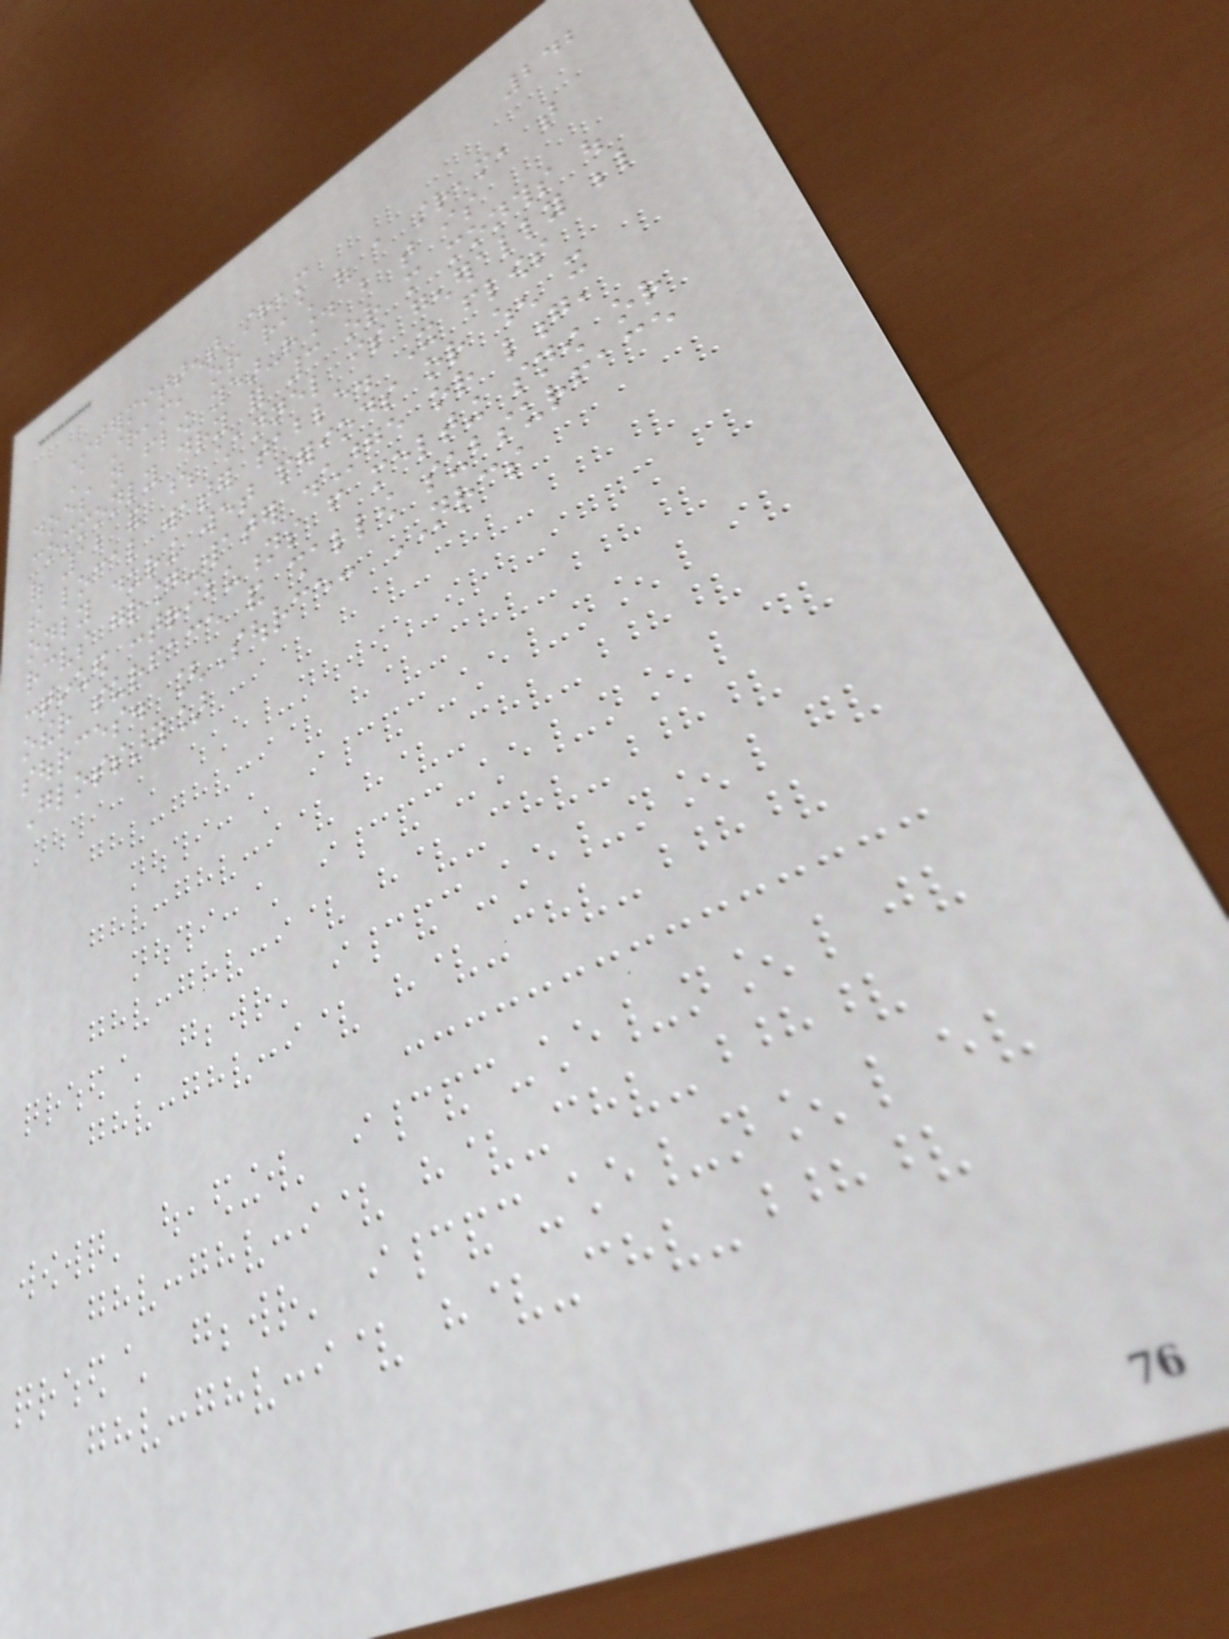242
Intermittent stream
A stream, or reach of a stream, that
does not flow year-round but that is
commonly dry for 3 or more months out
of 12 and whose channel is generally below
the local water table. It flows
only during wet periods or when it
receives ground-water discharge or long,
continued contributions from melting snow or
other surface and shallow subsurface
sources. [Source: NRCS
Glossary]
